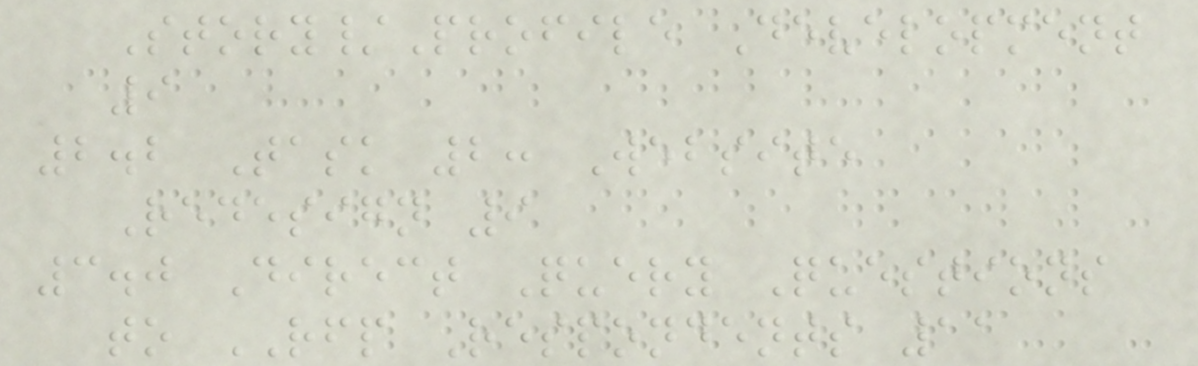Story/Profile Development
9
2.2 Task 2: Website
Redesign 9
3.0 Direct Query Questions
to RFP Respondents 11
